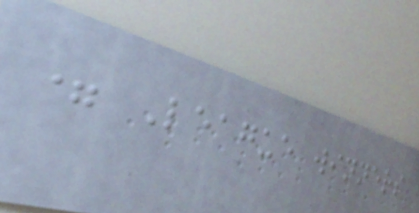= League winners
